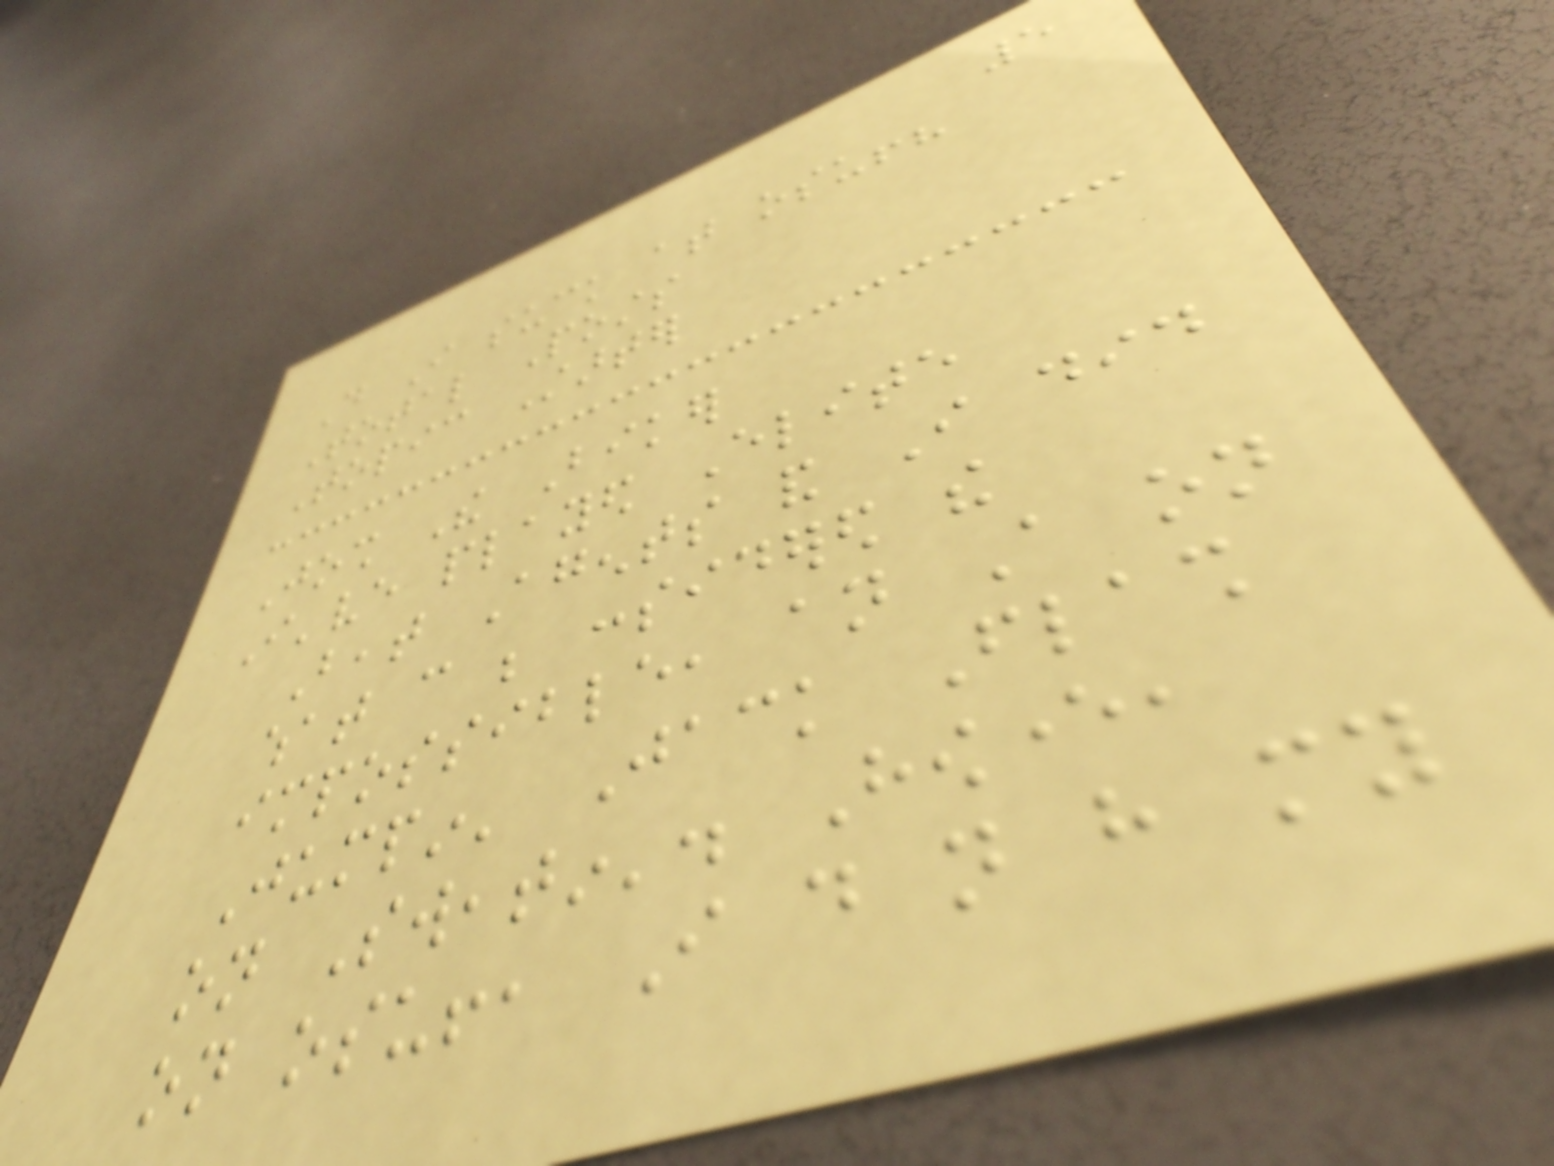5
Do I suck at osu!?
Total Posts
Topic Starter
Josh The Biker
I've played Elite
Beat Agents and I did
what can be considered the
impossible, an A on
Jumpin' Jack Flash
on Sweatin'. However,
on osu!, I do not have my
